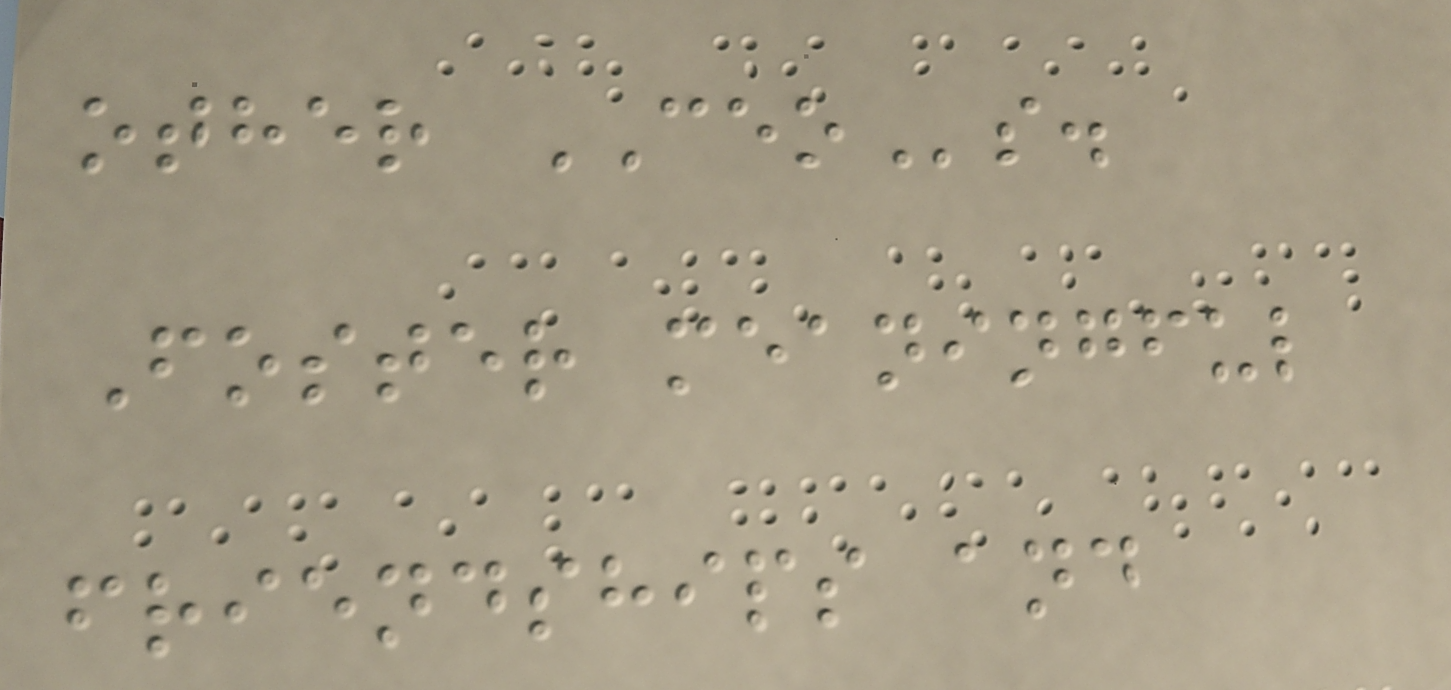other CEOs.
Foster meaningful
friendships and
